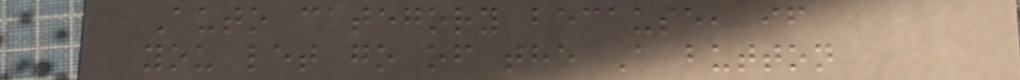Auto category because, if
you let go of the A button
